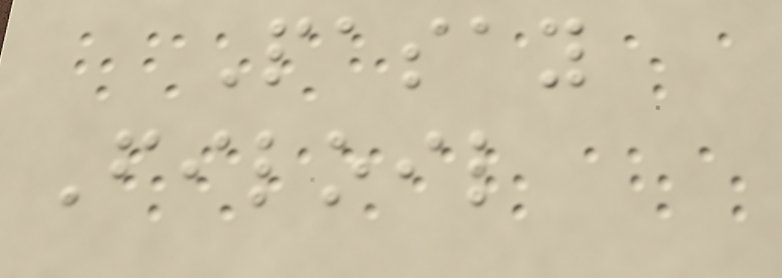Pasay
Filoil
